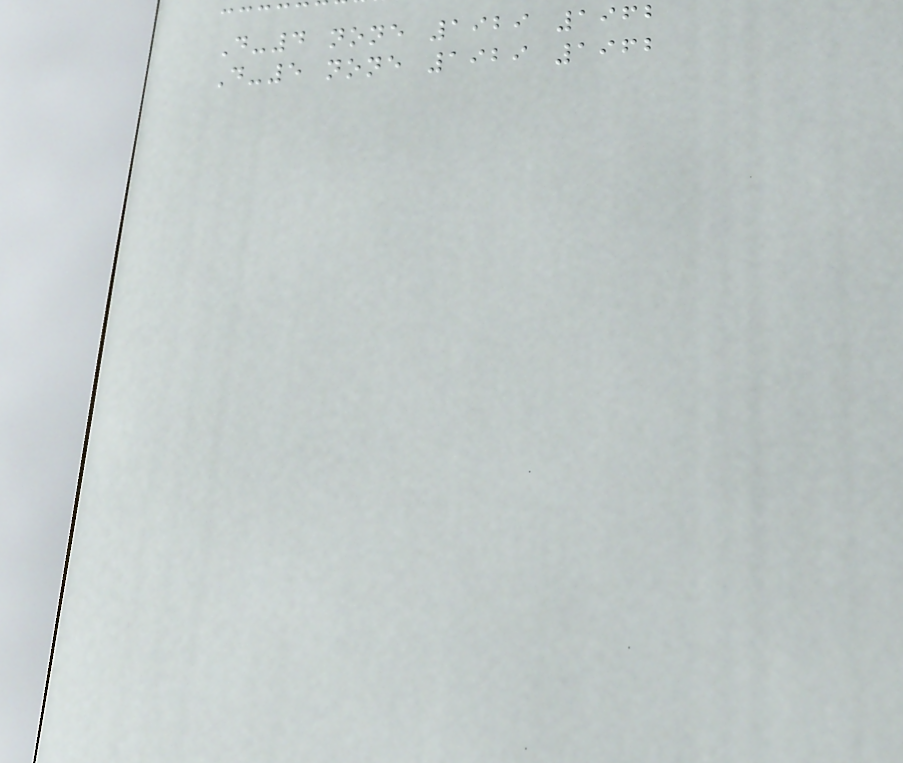D-4 none 1929 1962
D-5 none 1929 1962
